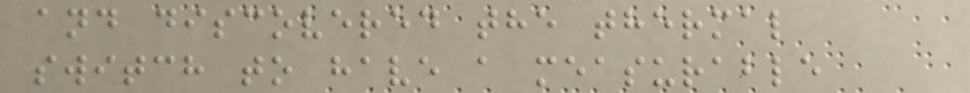and discovered the thermal
switch to have a measurable
